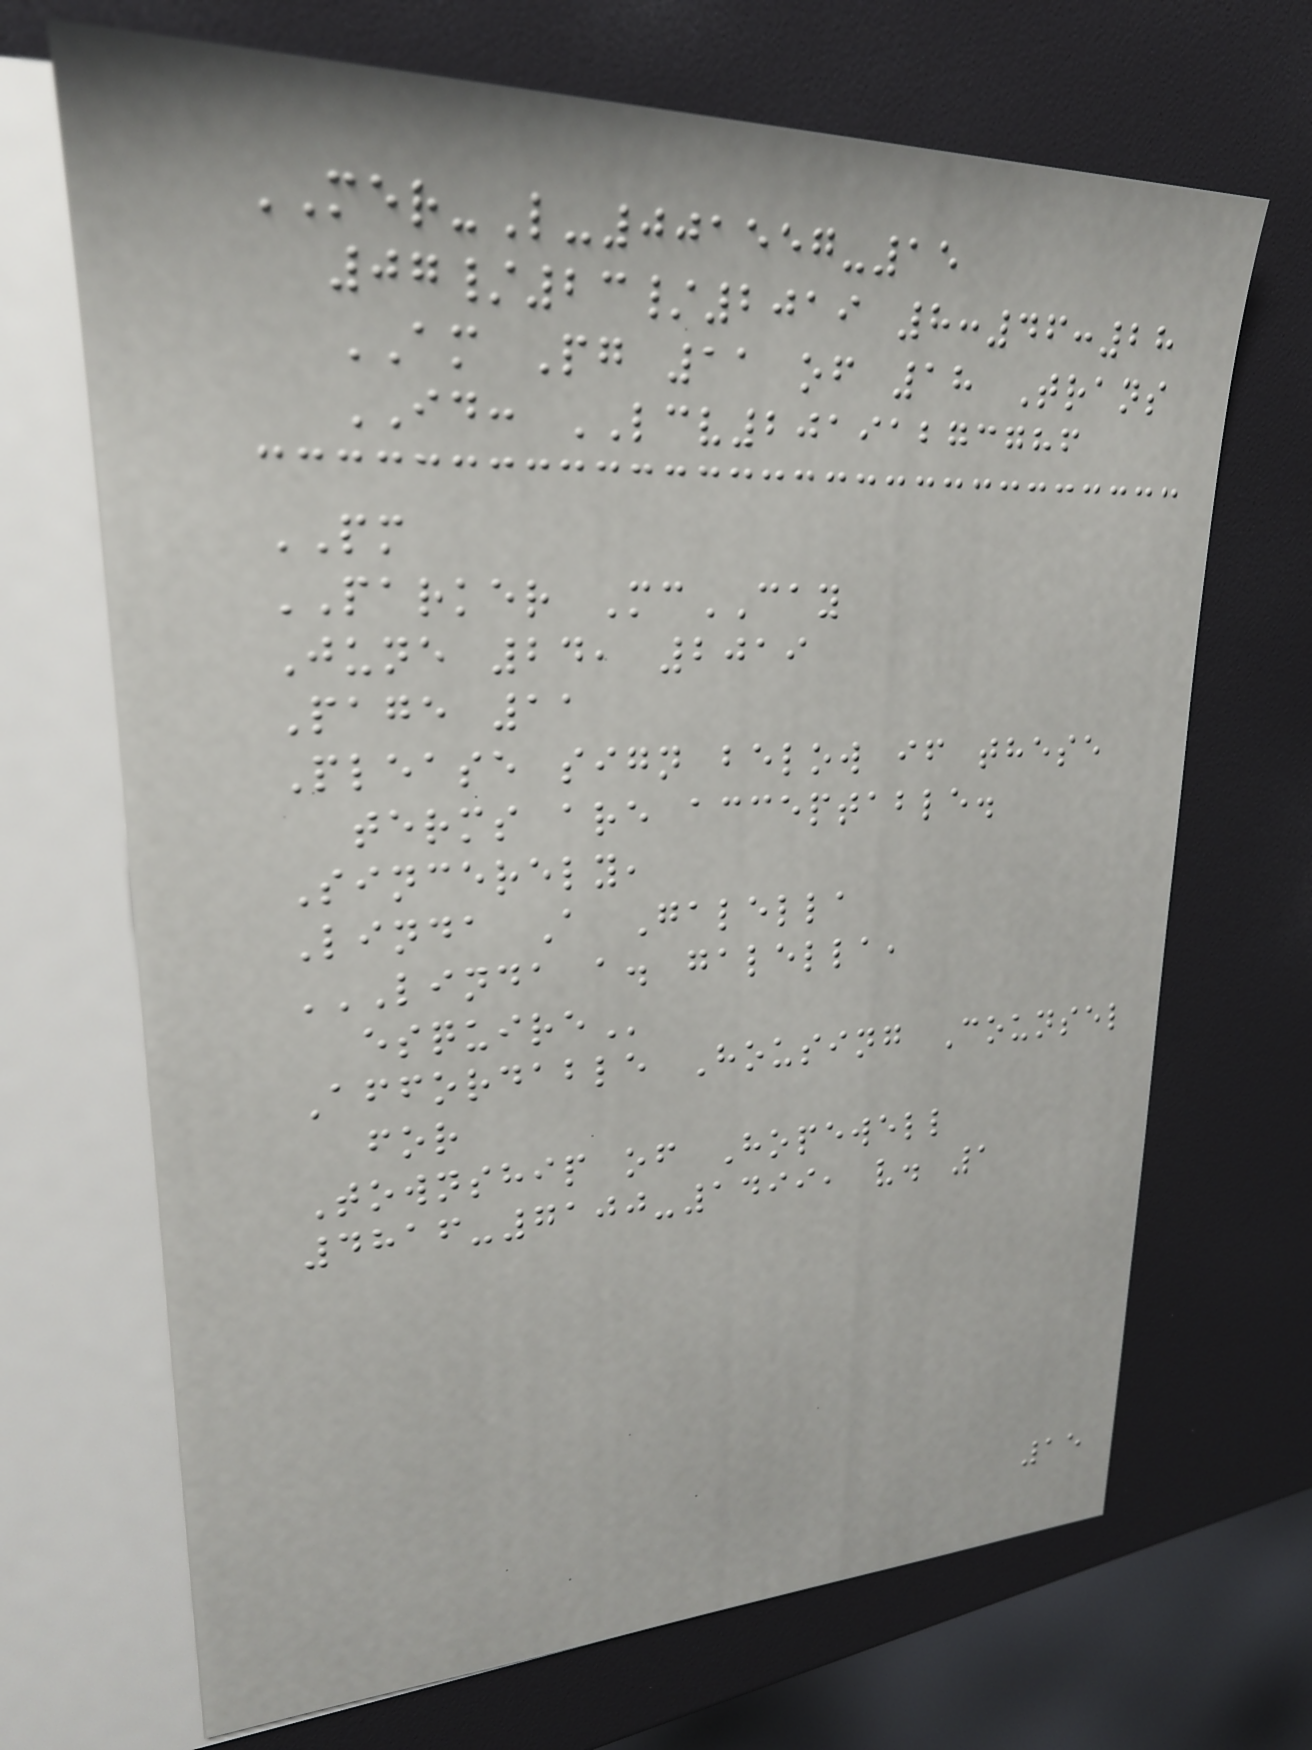MER-L-001557-15
07/23/2019 8:46:28
AM Pg 11 of 18 Trans
ID: LCV20191273786
PM
PARKER McCAY
June 24, 2019
Page 11
Please sign below if these
terms are acceptable.
Sincerely,
Linda A Galella
LINDA A. GALELLA,
ESQUIRE
Affordable Housing Counsel
for
Township of Hopewell
4816-7100-1499, v. 1
15
